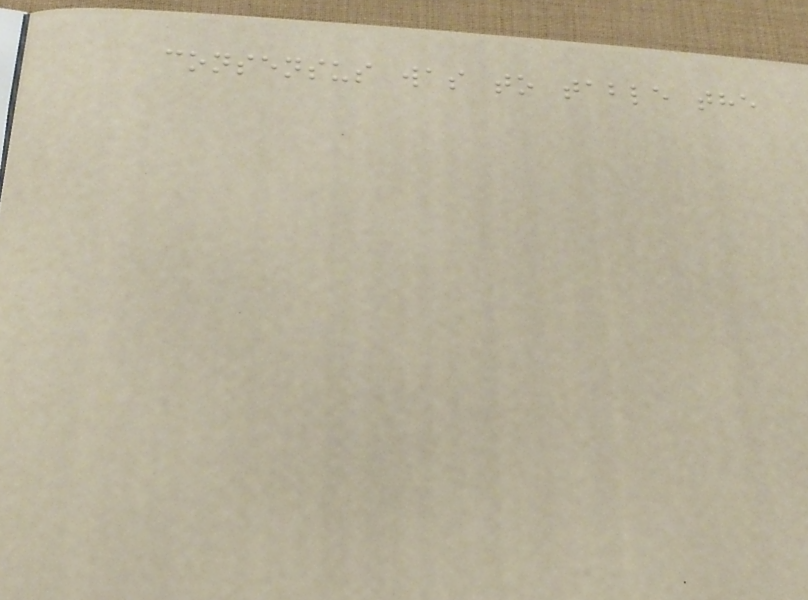consensus was to table the
